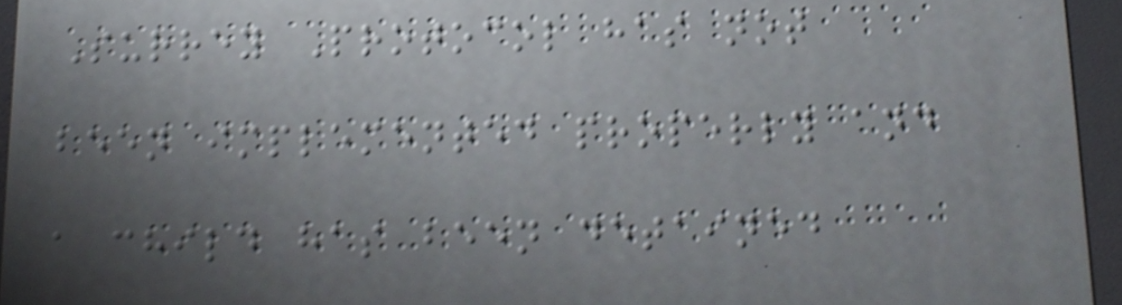Surrey Protocol has not
been implemented properly and
a child has been detained
